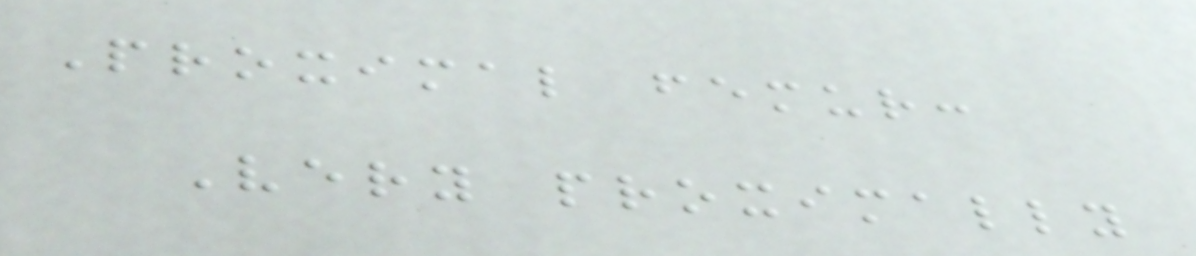Proximal femur:
Very proximally
